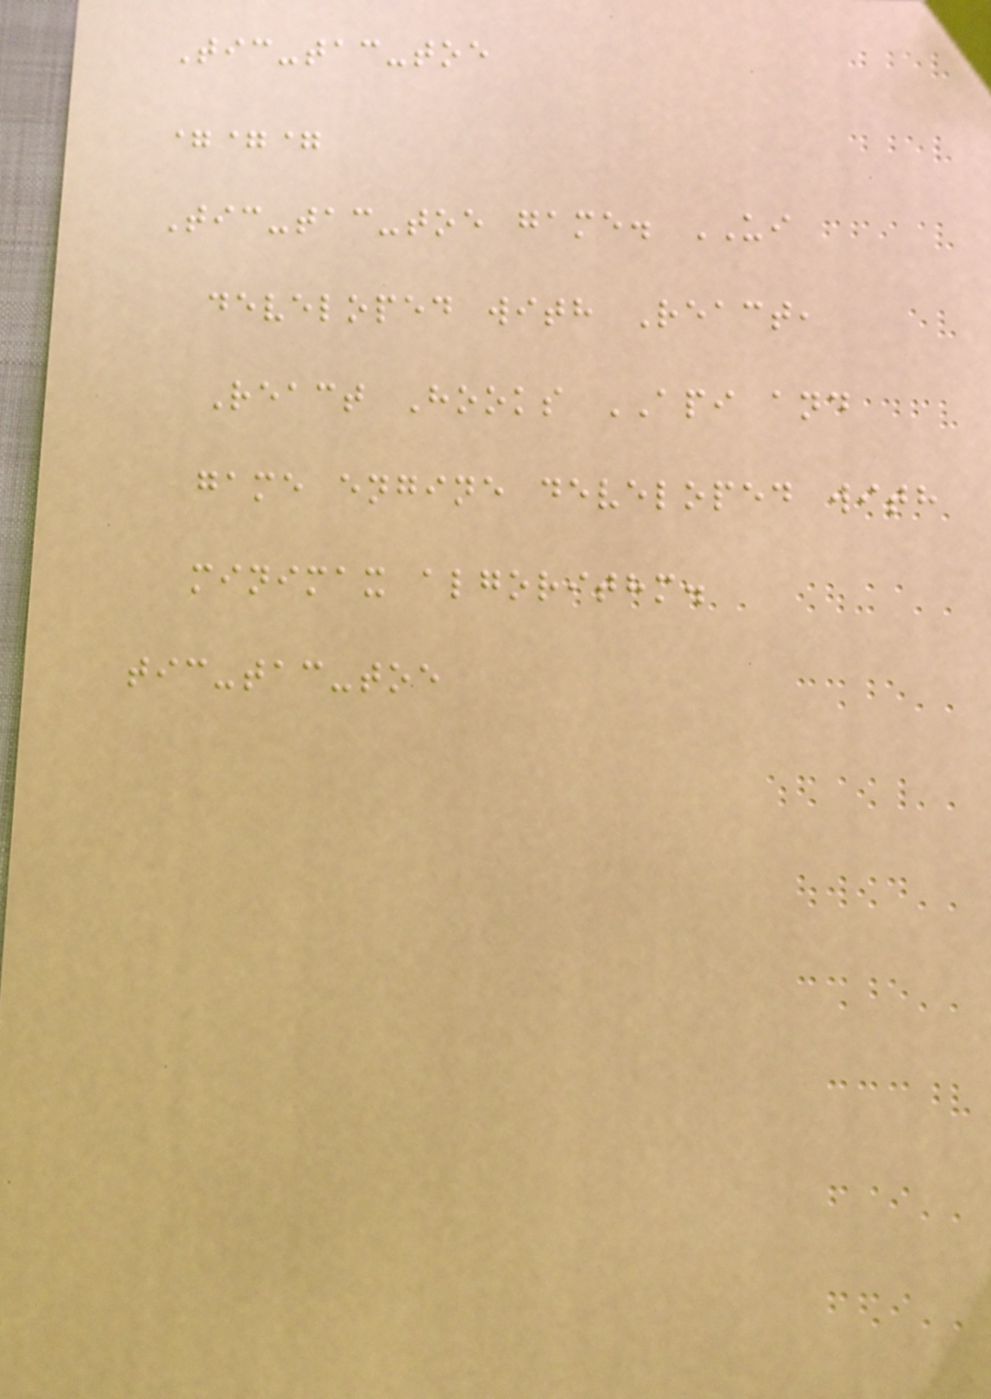Tic-tac-toe
===
Tic-tac-toe game. UI
developed with React,
React Hooks API and
game engine developed with
minimax algorithm.
tic-tac-toe
